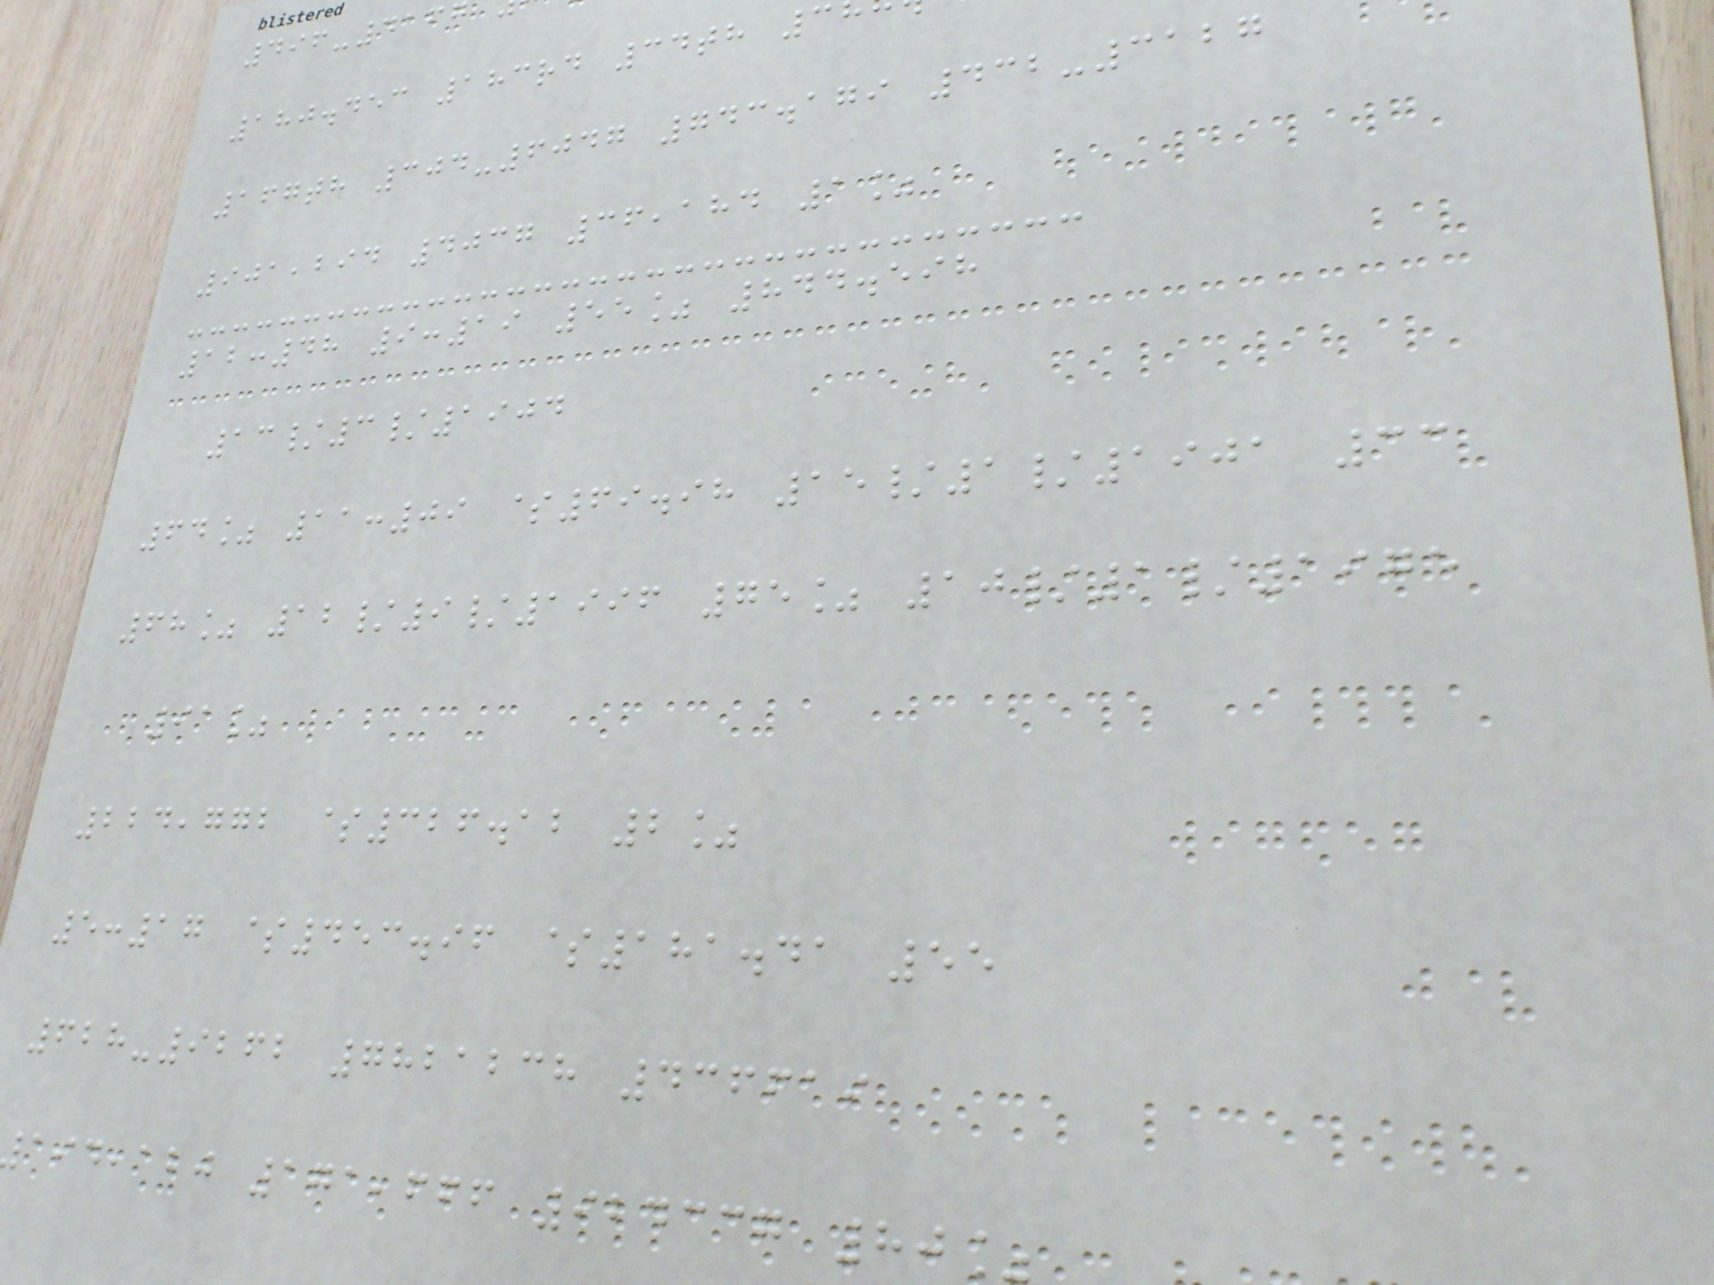496-4167
180.453 183rd 34th 3
167th 304-6047 743.179 432-3127
901,294 4037 36,184 1%
12:48 9:19 55% 844.598
13/3/1904
64% 11:09 $69.98 15/1/1901 33
68% 12/9/1996 75% 10/1/1975
91%
224,772 $326.12 2%
5:17 $453.96 $181.41 55
628-9262 7821238 436619
,abj 171,666 924337 80%
